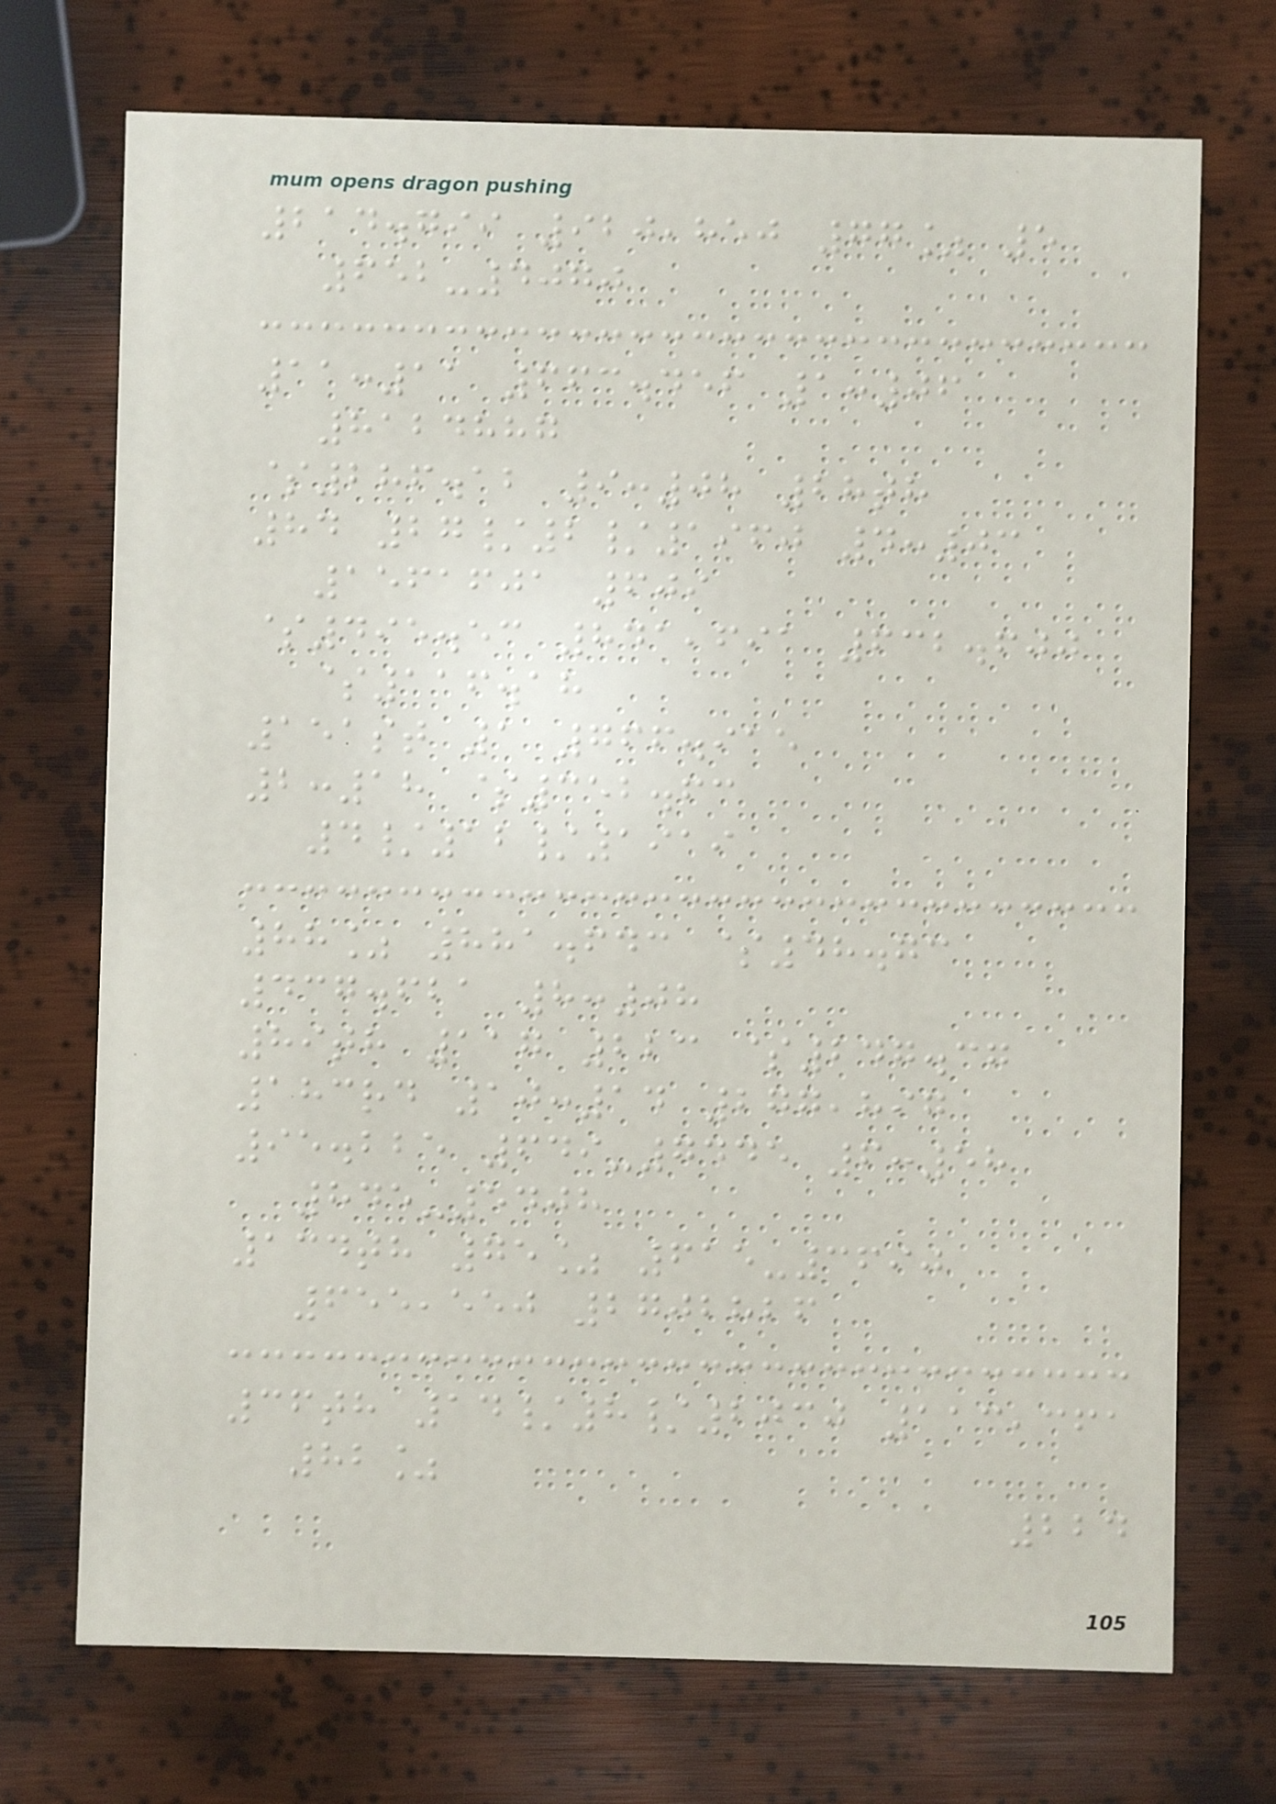214.799 920,850 77% 5
652-4070
11:11 663.456 1:06
8124887
$286.12 9:08 28th
84 27/2/1960 4:03
1561601 609
$495.53 841,691 632.600
$116.18
151st 1 766.915
2:18 $352.63
4/12/1919
88% 881.643 $48.73
437.621 8:08
89th 117 223 $247.37
183rd 10:14 277,897
95.225 649-7445 6:58
845-5408
134th 75% 615-3690
655,550 2702826
36th 14/8/2030 113,361
82%
224
